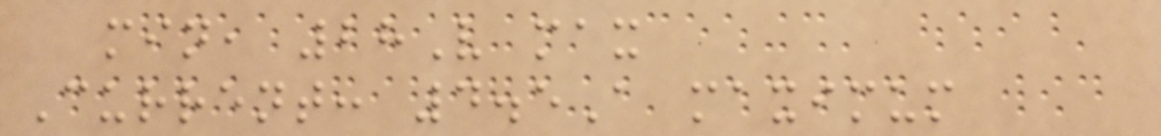min, 28V max
Current: 4.5A maximum
